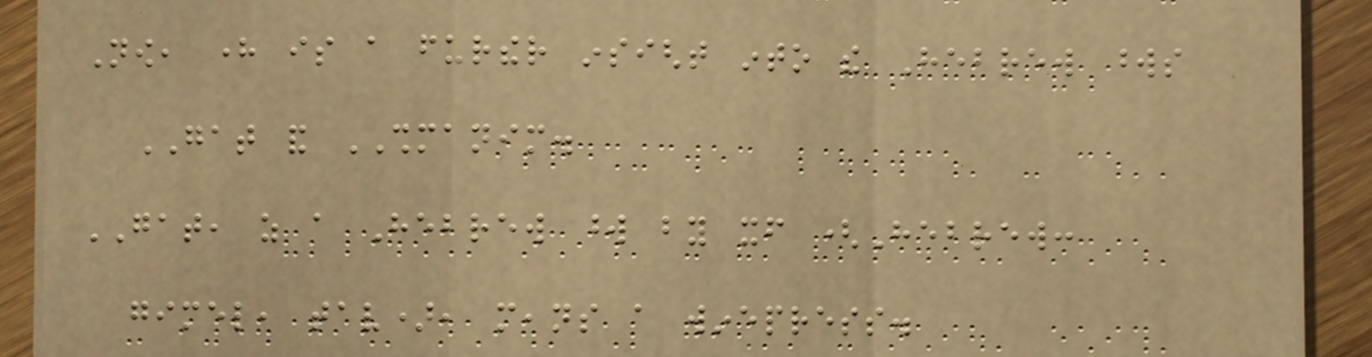Now, here is a further insight into the Hebrew words
GAT and SHMANIM.
GAT, as a Hebrew word by itself (Hebrew:
gimel, tav), means a winepress.
